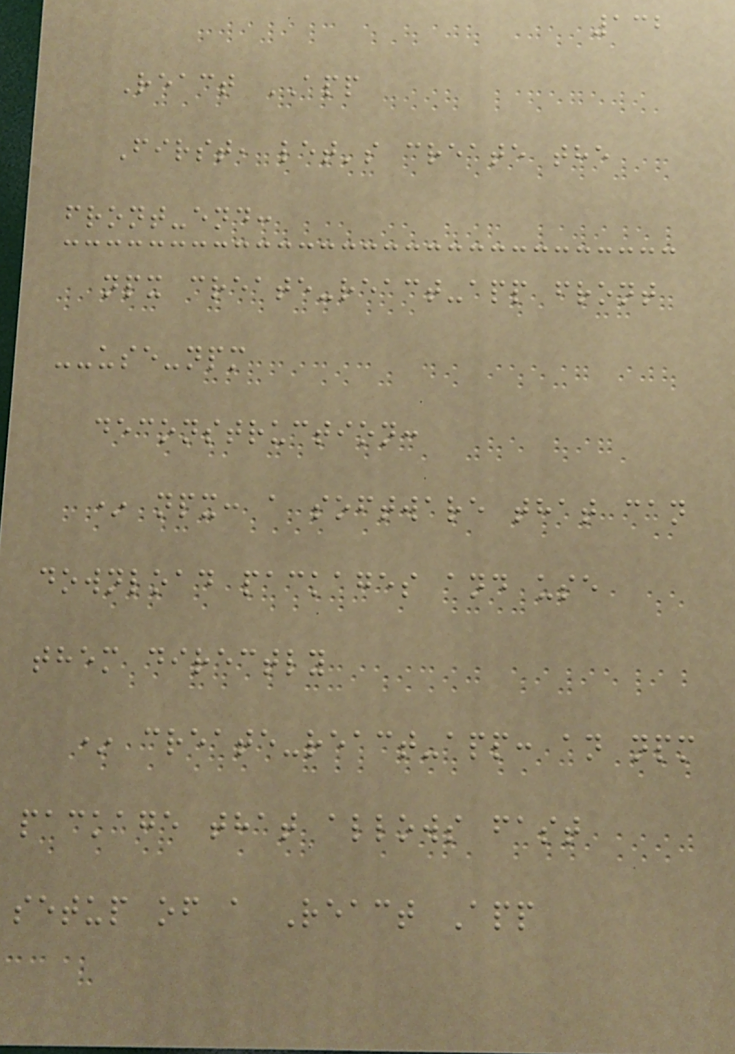132
React APP
First, let's create the
front-end:
npx create-react-app front
--use-npm
deconstruction:
* npx: a software that can
download packages and use
them directly
* create-react-app: an npm
package that allows fast
setup of a React App
